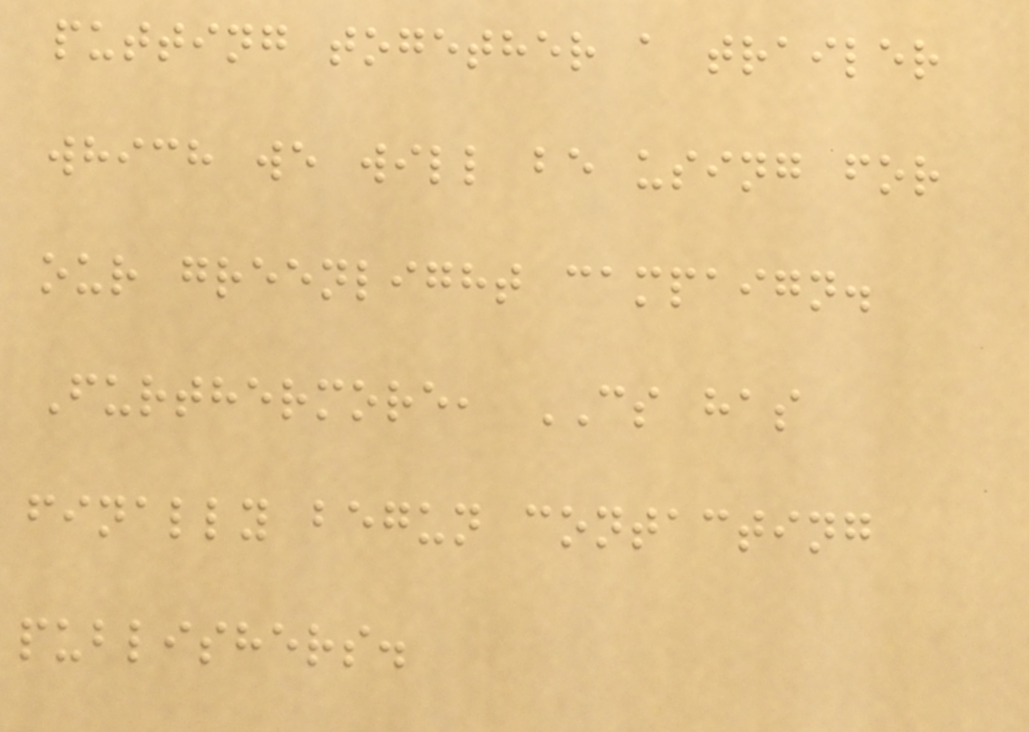putting together a trailer
which we will be using for
our greenlight campaign.
Furthermore, CS has
finally begun contacting
publishers.
